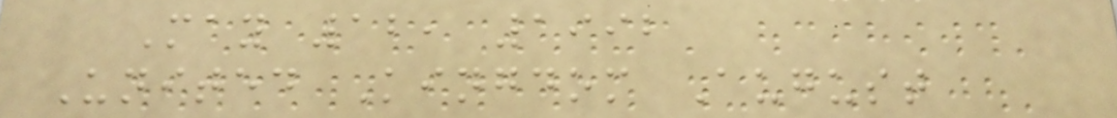May 12, 1992
United Kingdom August
